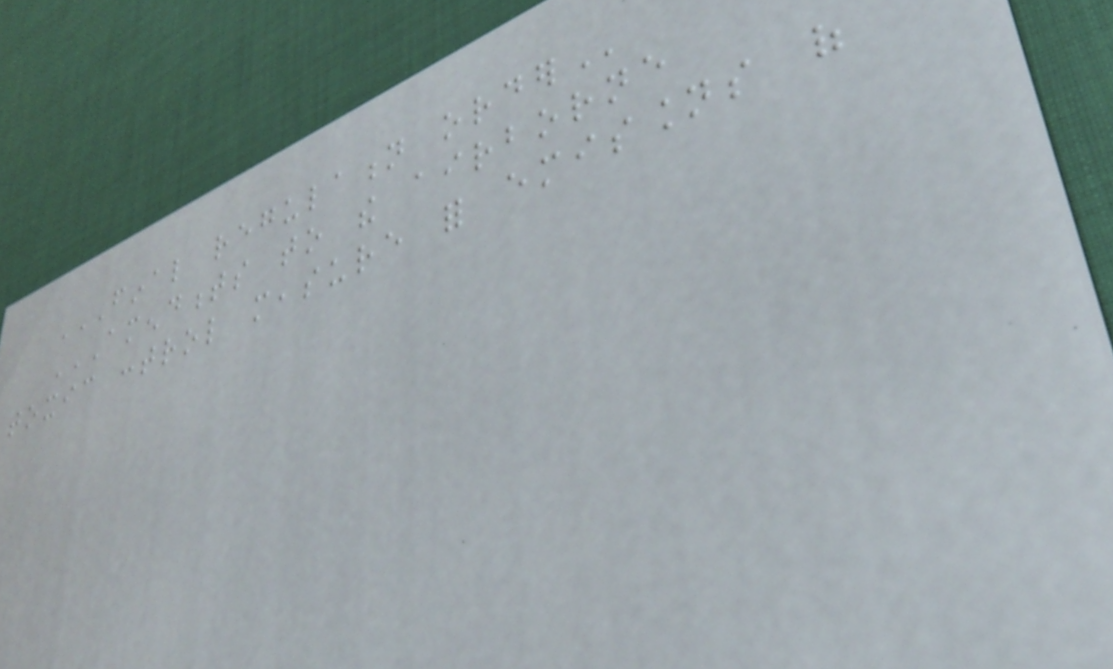FINAL REGULATION ORDER
AMENDMENTS TO THE AIRBORNE
TOXIC CONTROL MEASURE FOR EMISSIONS OF
